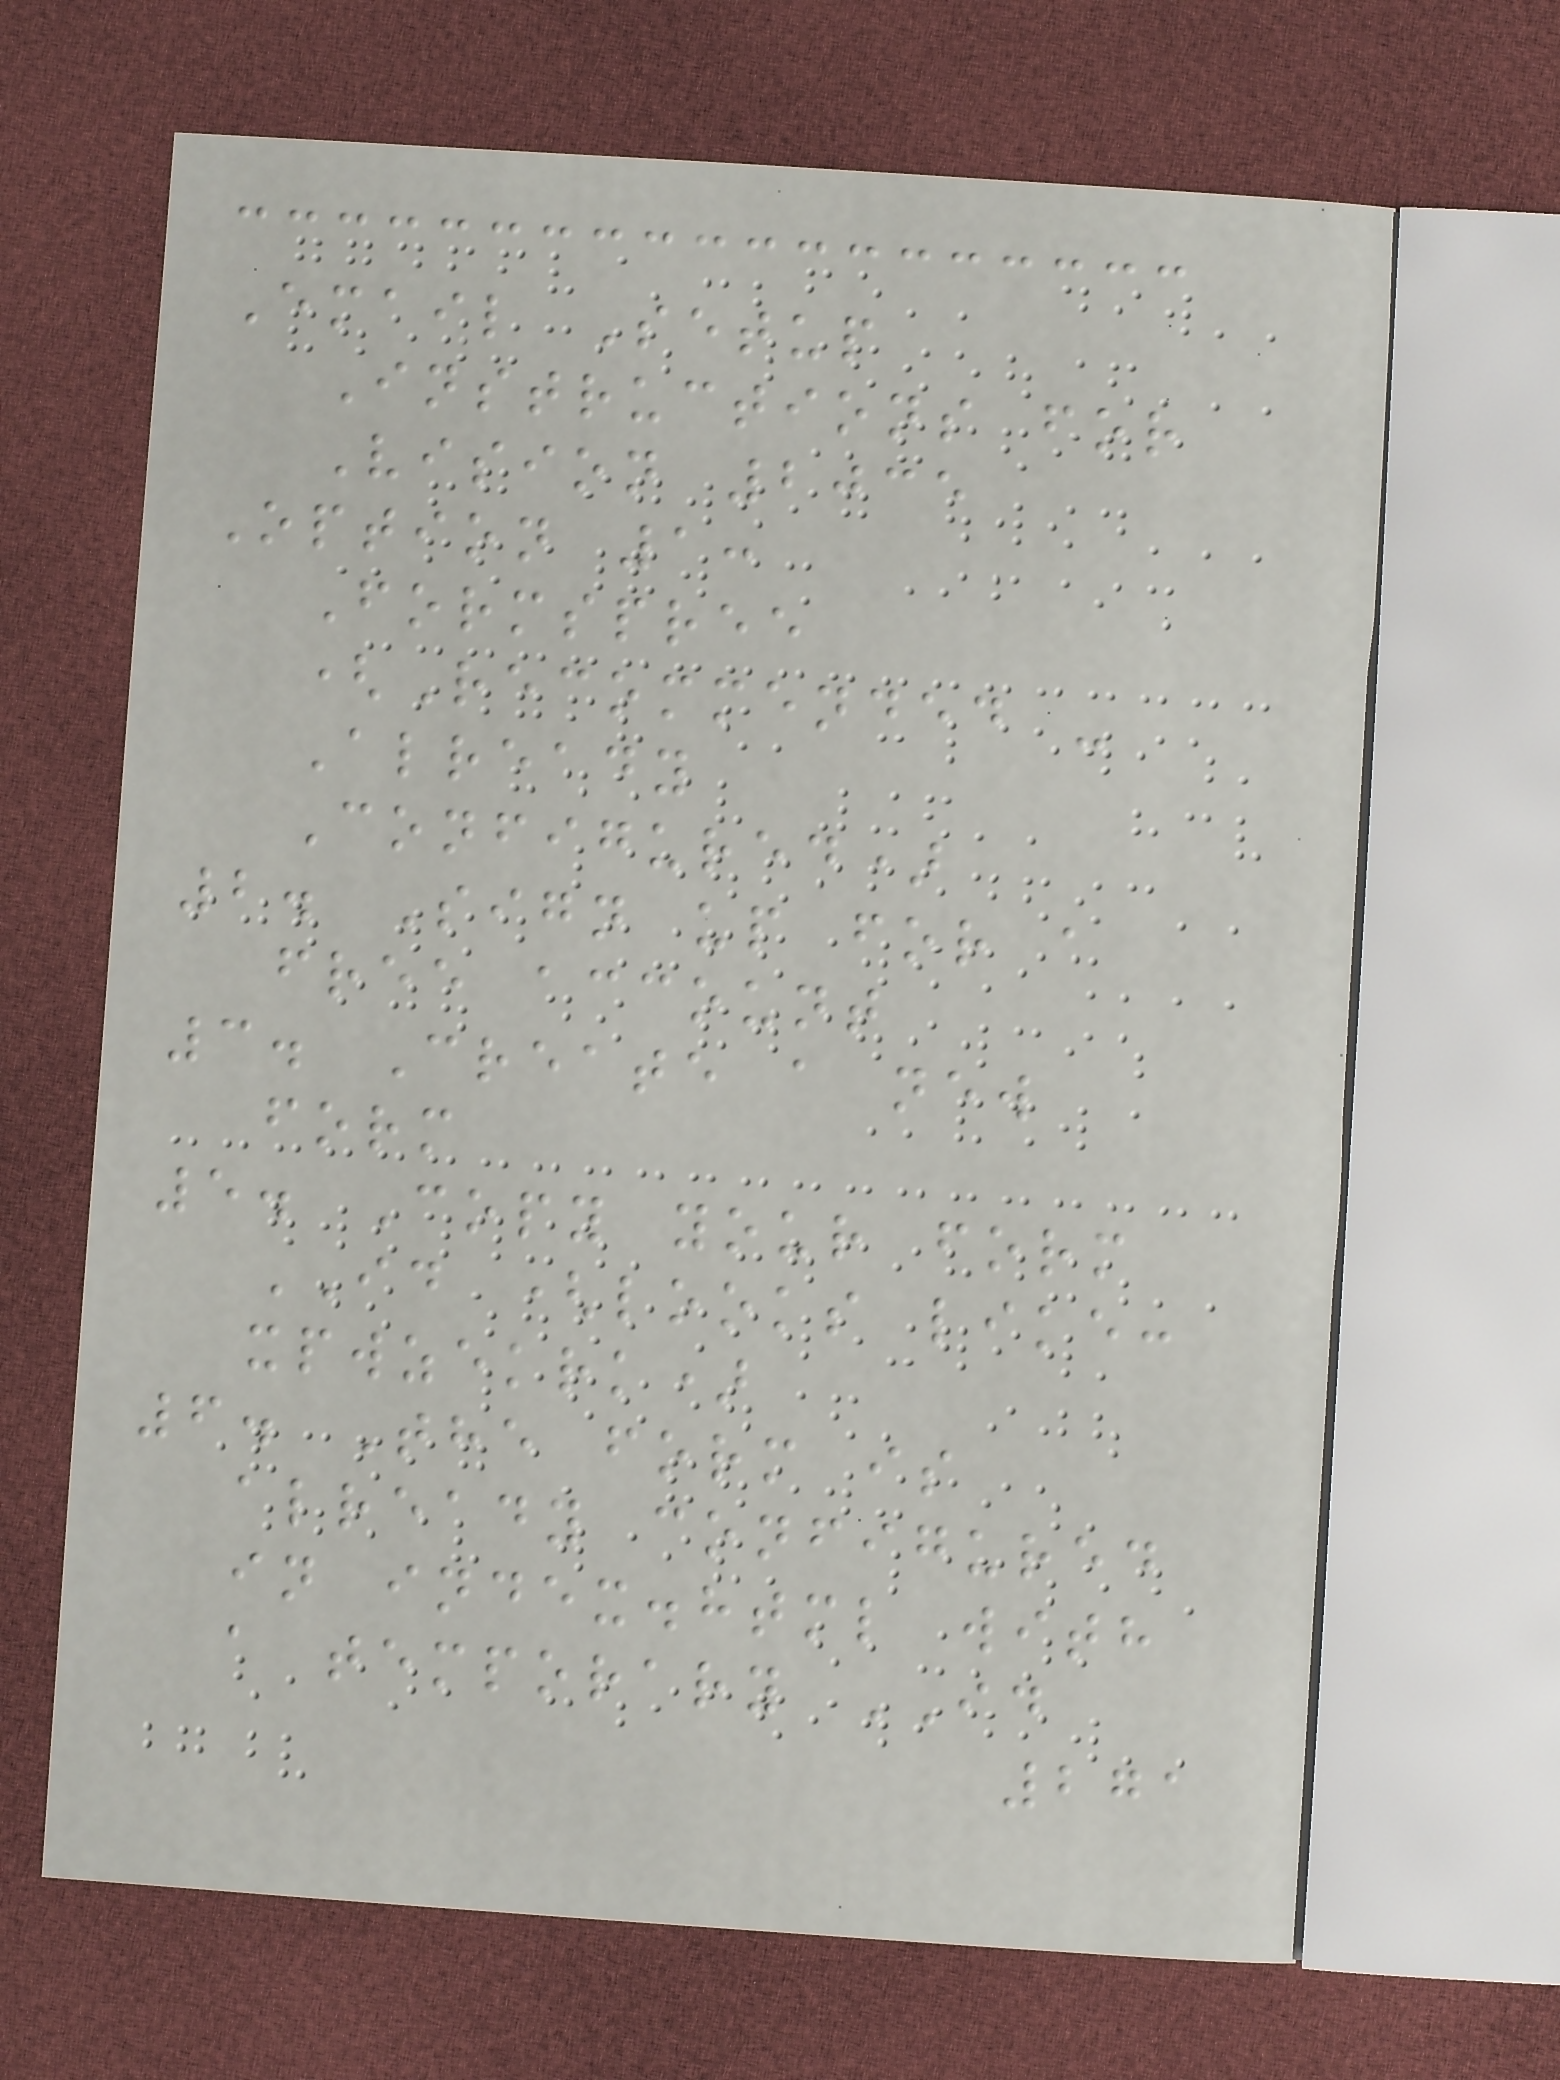Email Setup
Instructions for
Vision 2035
Option 1:
Formspree
(Recommended -
Already
Configured)
2. Sign up for a
free account
3. Create a new
form
5. Copy your form
ID (looks like:
xpwzekrk)
6. The form is
already configured
in index.html with
a temporary ID
271
